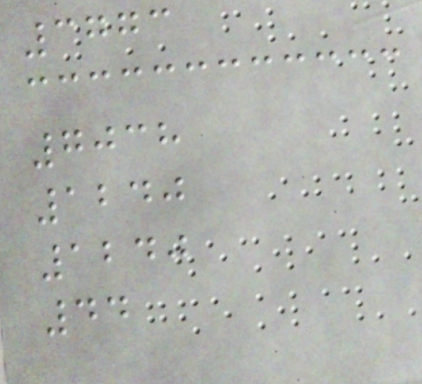3773
7038
1240
1240
44
